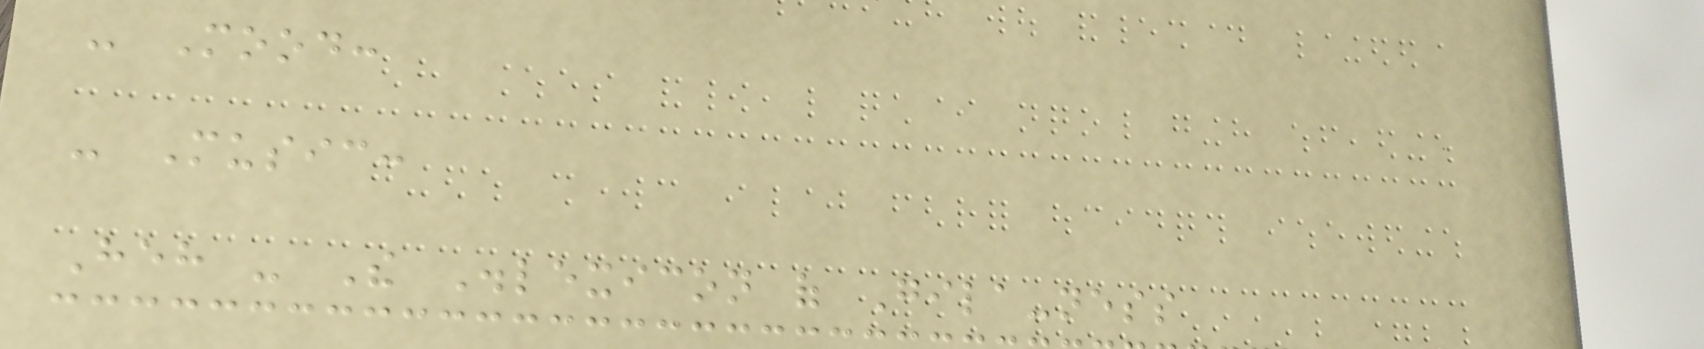- Mood:
- Music:
Heh - The Dislexicon of Gila-ness
